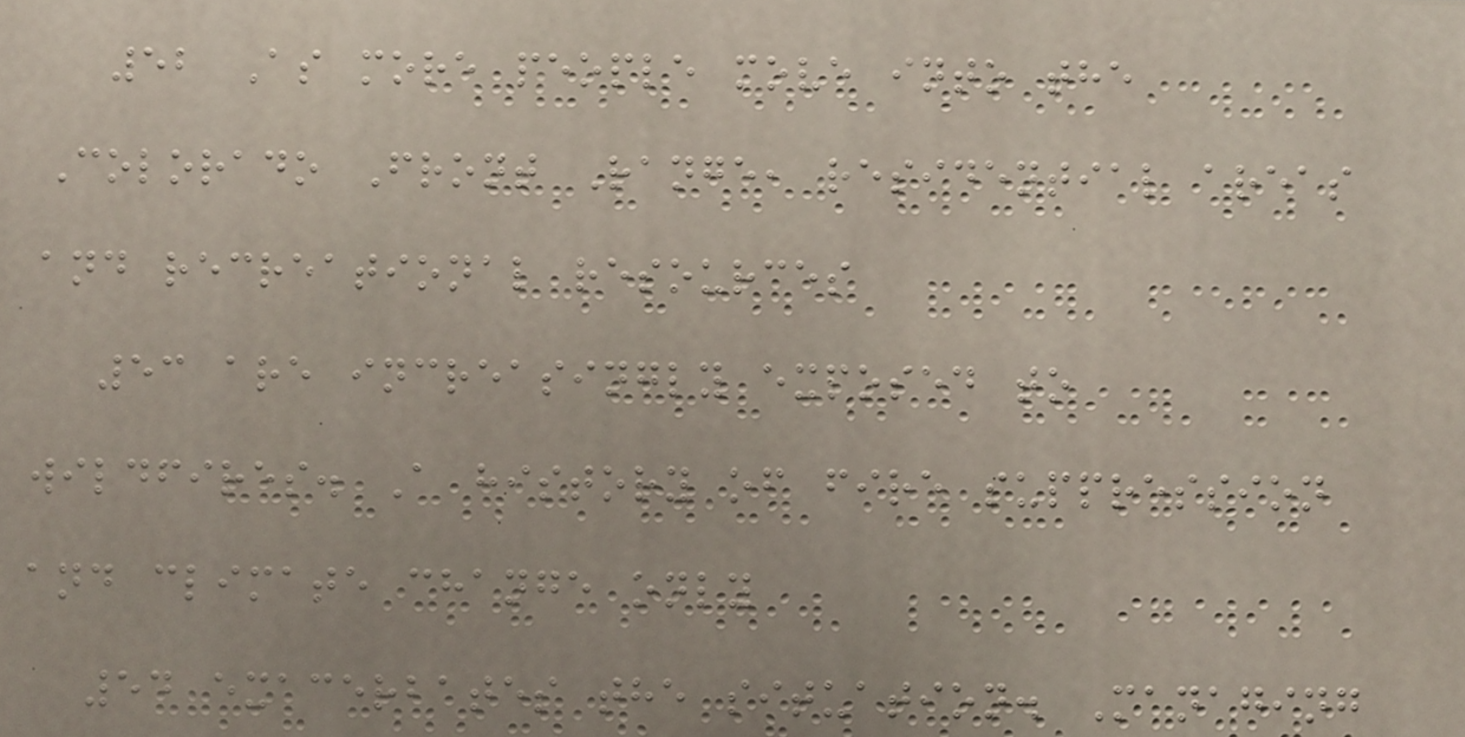52 As more people move into the
Colorado Front Range, residential areas
and recreational resources
53 are increasingly exposed to
wildfires. A history of fire suppression
and climate change only
54 exacerbates the situation. Managing
